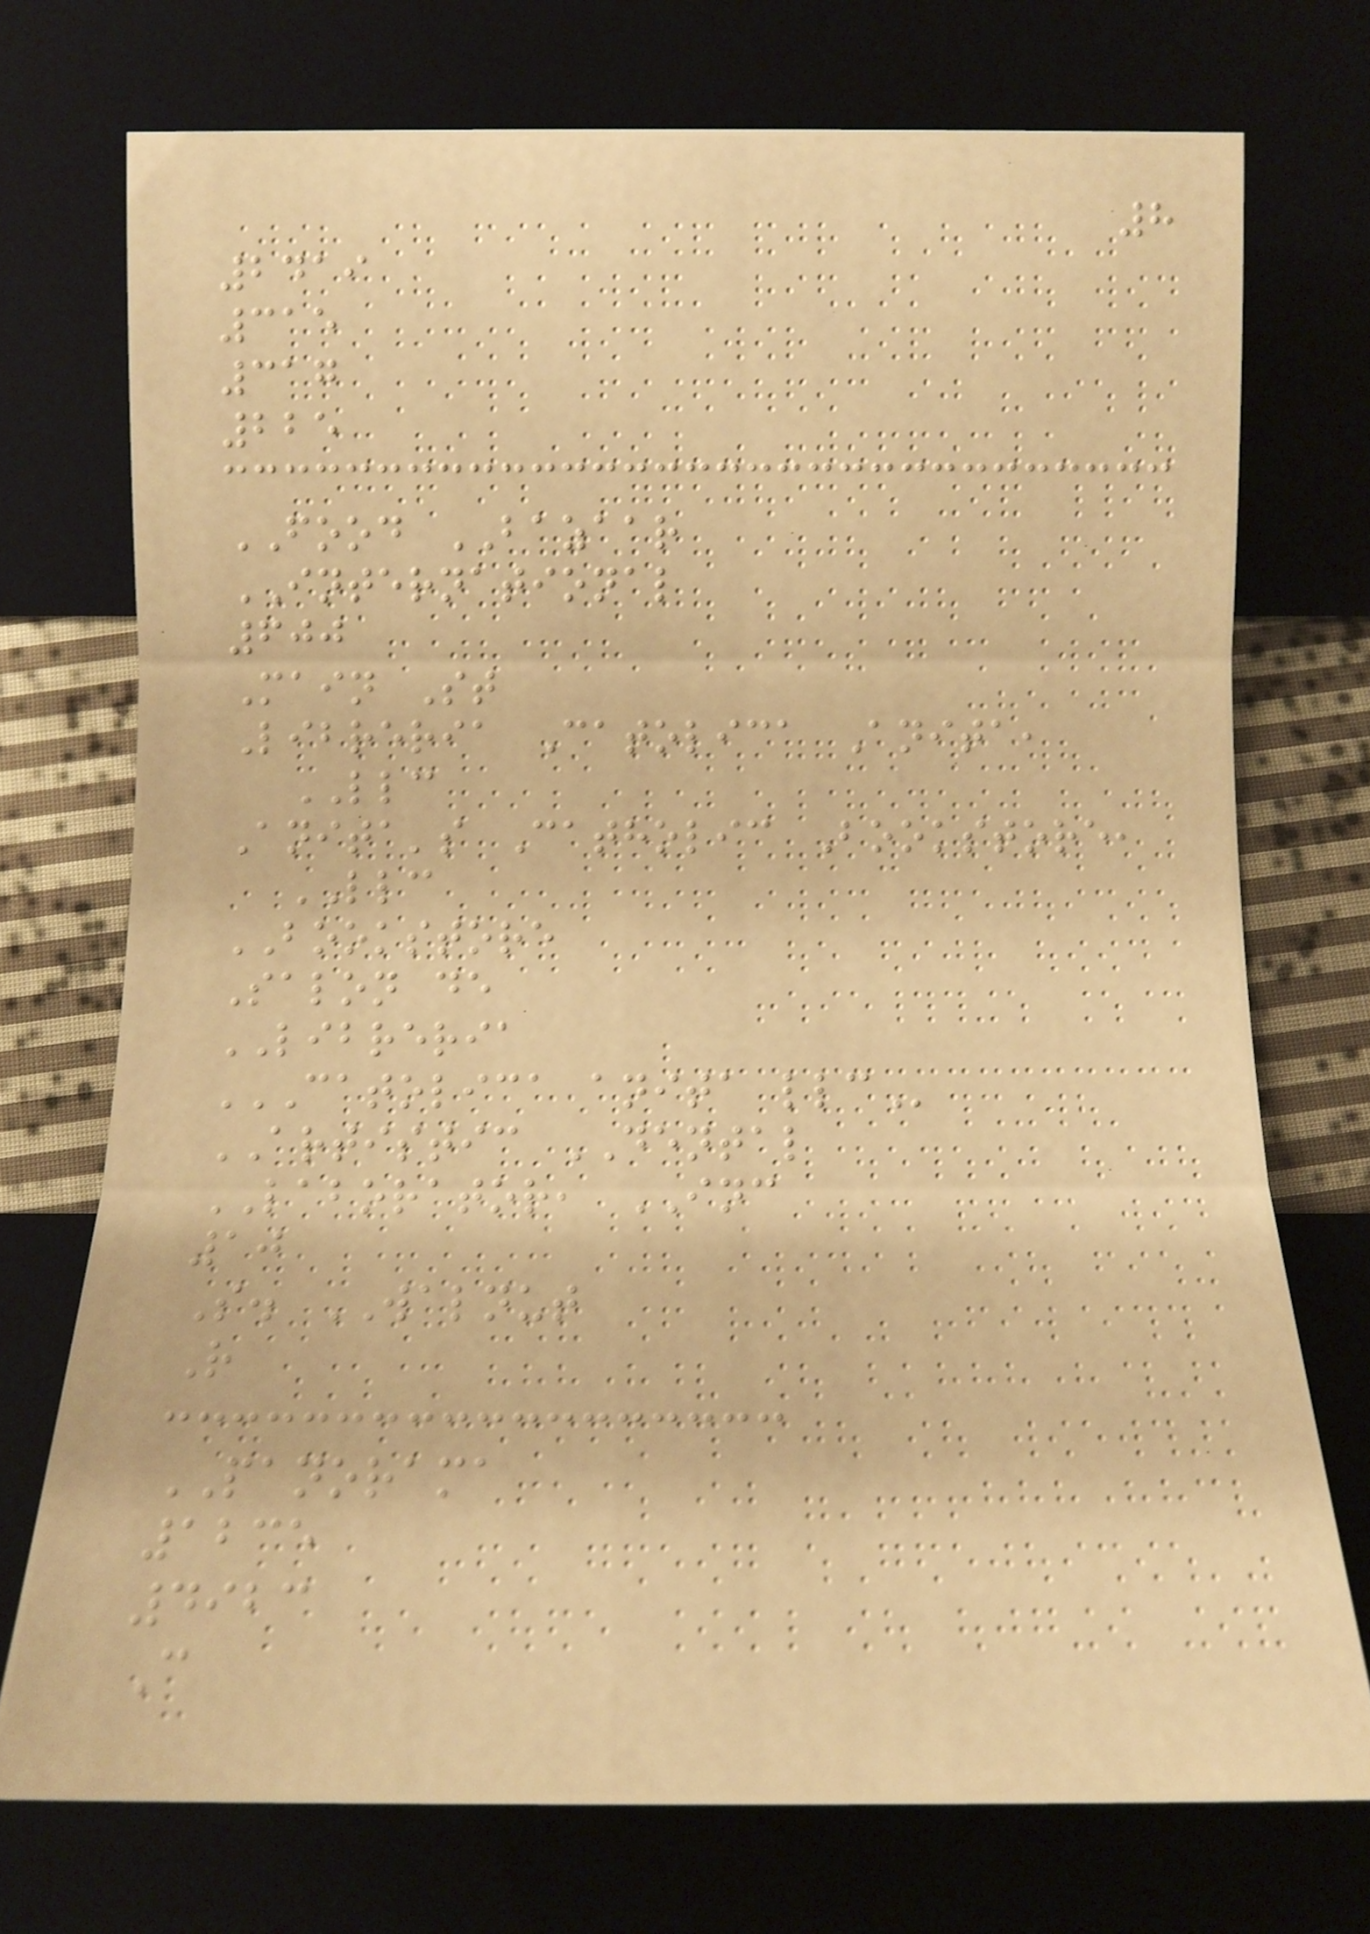8
2419
315
317
225
FOOD BAZAAR
INTERNATIONAL
600
Main St
Libreria Catolica Anita,
LLC
Anita's Catholic Bookstore,
LLC
BOOKSTORE
Salon de
LIBRERIA
CATOLICA ANITA LLC
ARTISTIC DENTAL
LABORATOR, INC
10
S. WALNUT
R
PANORAMA
1235
4923
C
